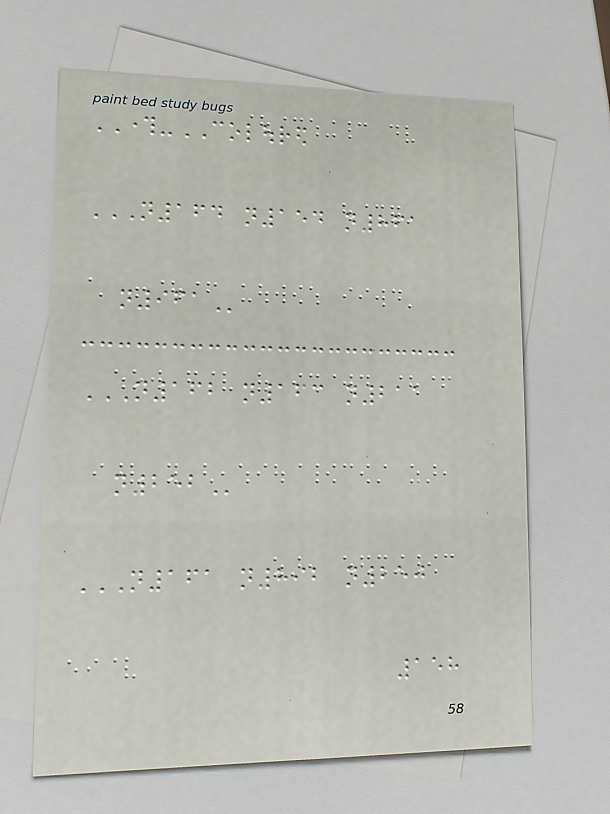THROUGH-COLOURED
N164 N154 N861
N961
N162 N163 N211
N252
N161 N892 N250
158
